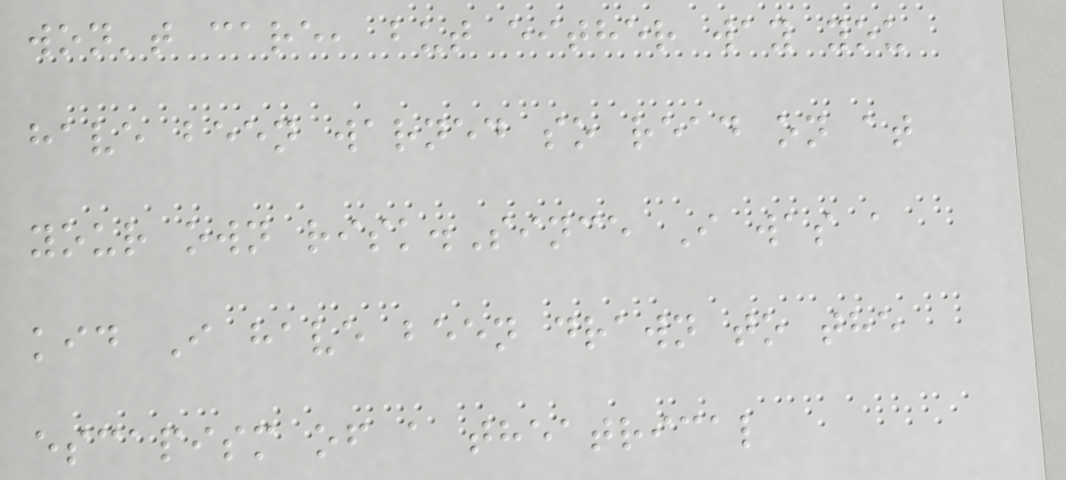won't care, but either way you
have been warned so read on at
your own risk.Since I was a
kid I have been drawn to the
escapism of a theatrical
